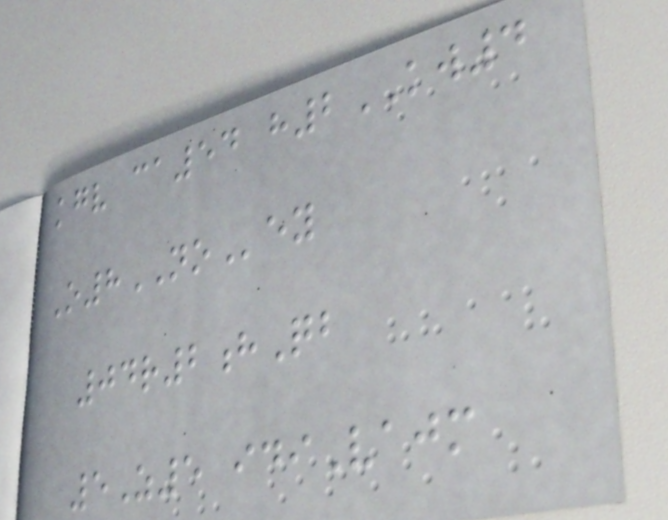kgv ca54 h2KW4
O8NOey
04r2hQb
5Z5 idiVajm
